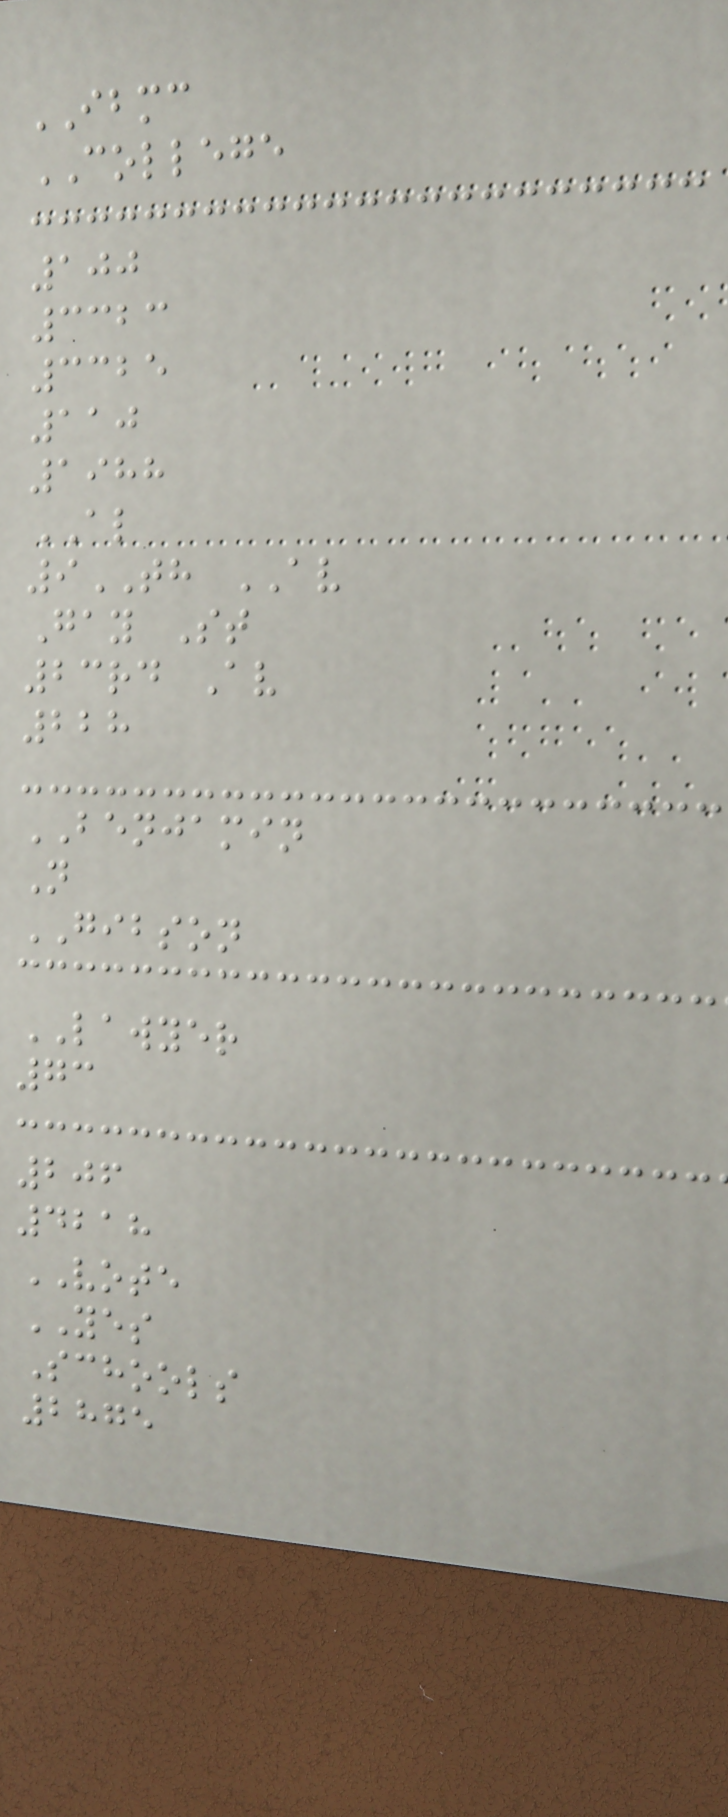IBMC
COLLEGE
100
3323
3325
110
1988
AL
9TH AV
Gay St
23rd Av
228
BENJAMIN
N
GIBSON
LAWYER
73
206
4218
VOTE
YES
Schools
2875
